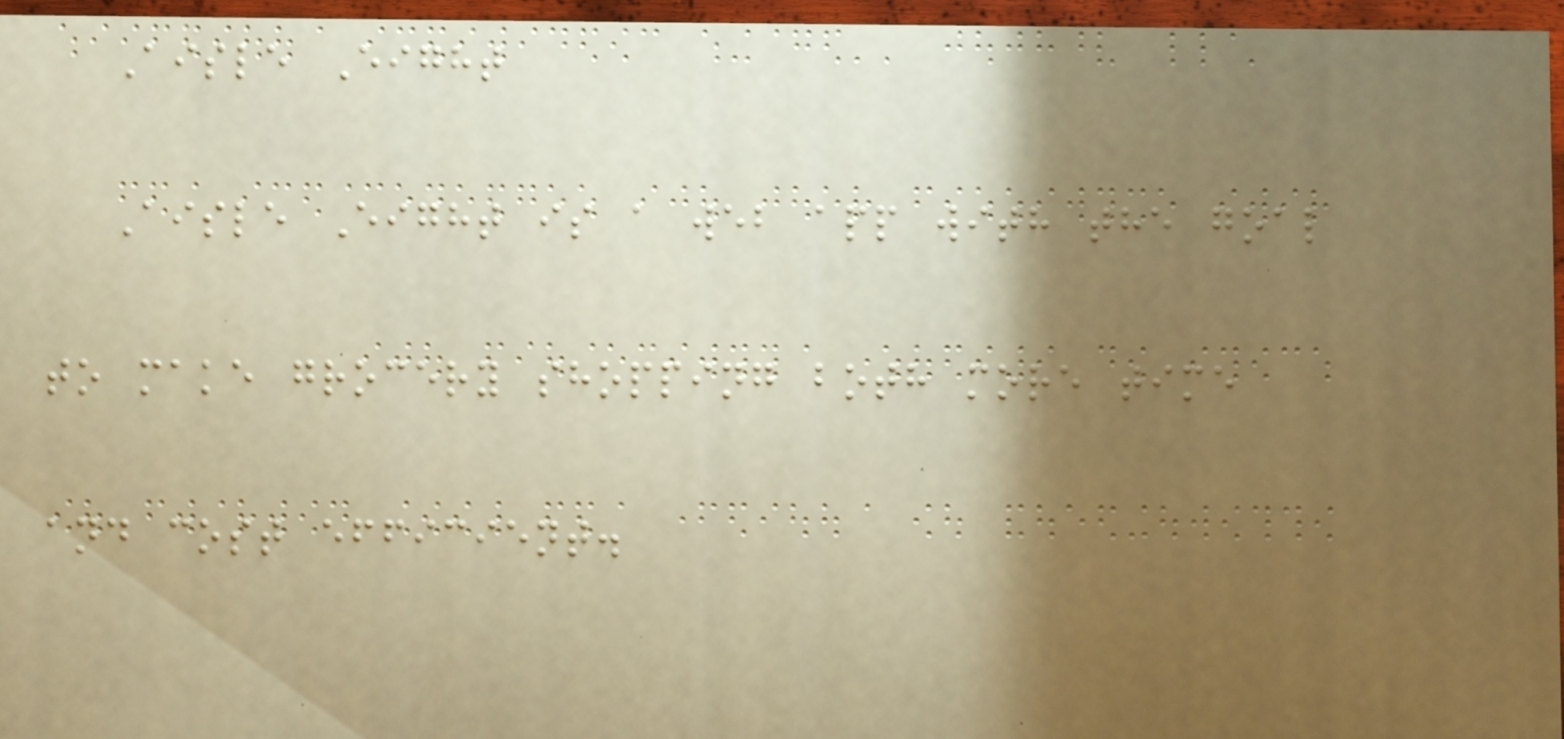Aisle Eight
Aisle Eight is a web app with the goal
to make grocery shopping both more time
and cost efficient.
